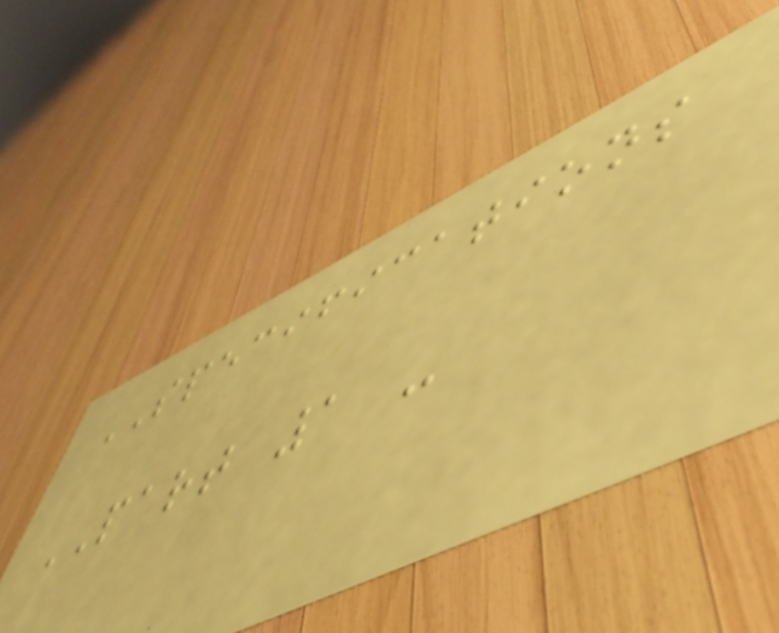SPECIFICATIONS
PART 1 -
